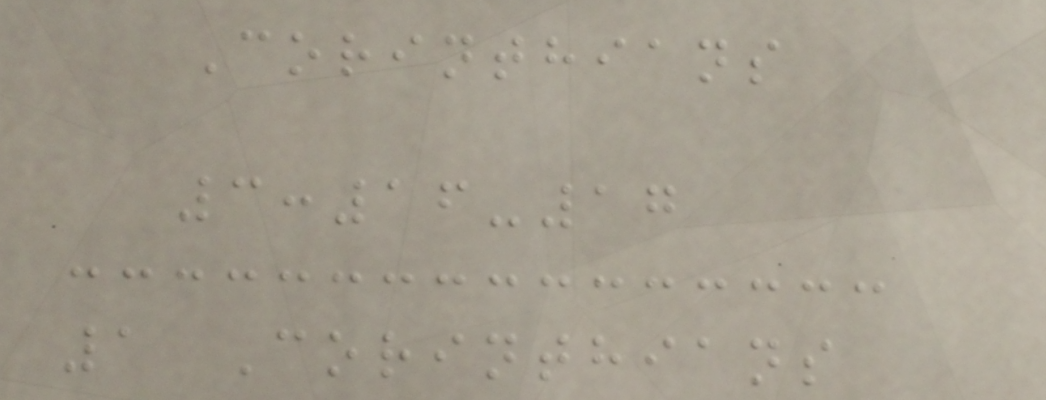Corinthians
3:16-17
1 Corinthians
